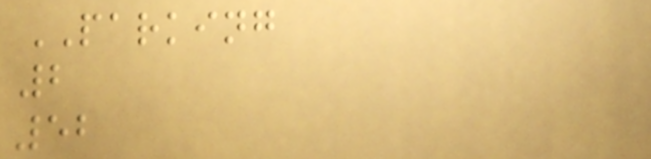PARKING
2
52
